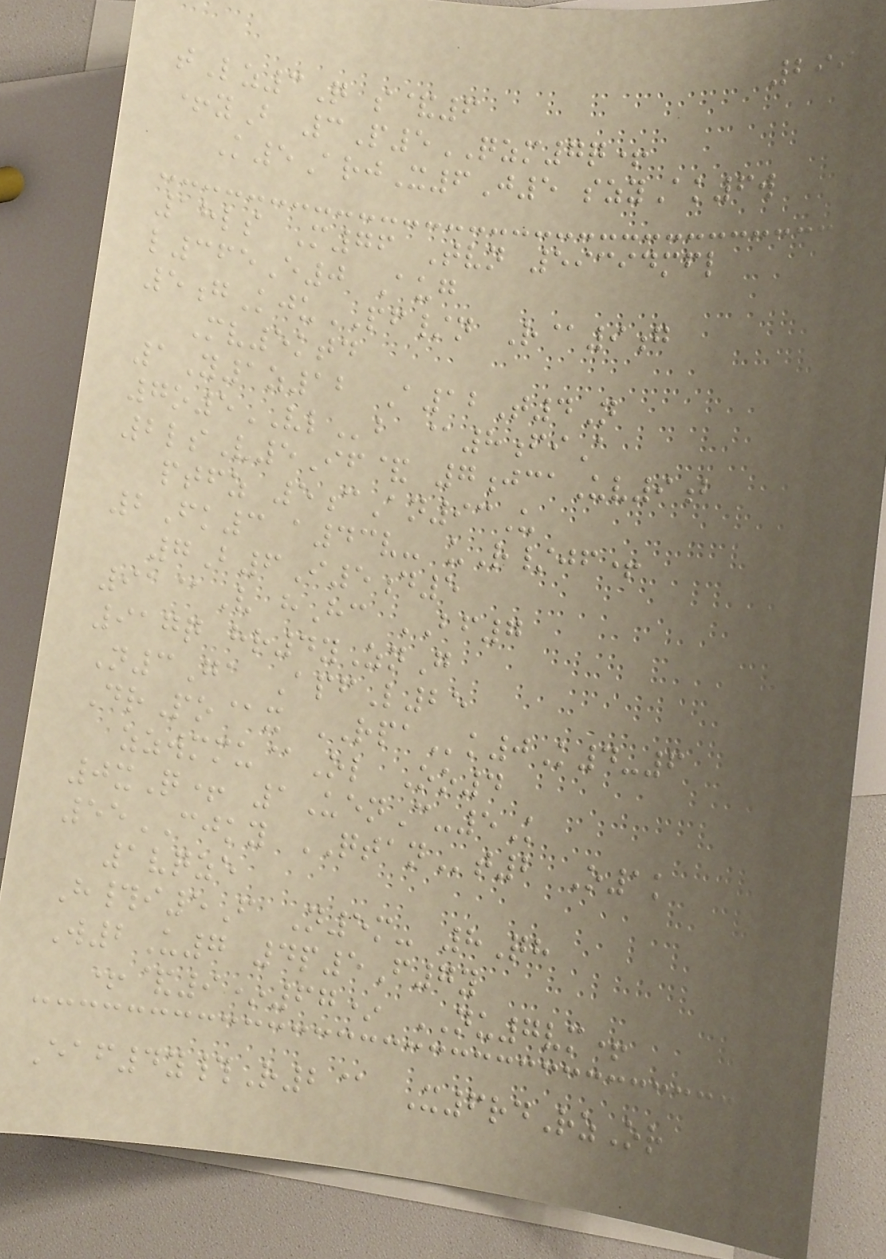299
tLz3Q s&6
+yB 3P5QZM7q+
K5ArjX6J5 szyAk6w
18ls M76 Tvn 59394mfl
l365E0 Aug
5gKjuPF/n R@9g
Mv5ktd
1Y1z12 A12T4N
7o5VLb @8fiA
2lsV5If& 7jcaUv9b
ptfz 5cAn93U
2Fk3 a43v- uR/jf+
7B6I5d5
91@V hHc BF7
917q hr4yZnG
N3Ga ApfL25
DrPo@x RPAk0K4-6
zzwmmu@Ol Oo4
0xQ+ 1UenC-5K
55CJKY QTANt2 O1k
1vqze
H#i5F N5m- 8Qh
W2U7 4p5F7y
+&9*67* NU7vm+
Eaf4y#R2@ X6rdRzOr
